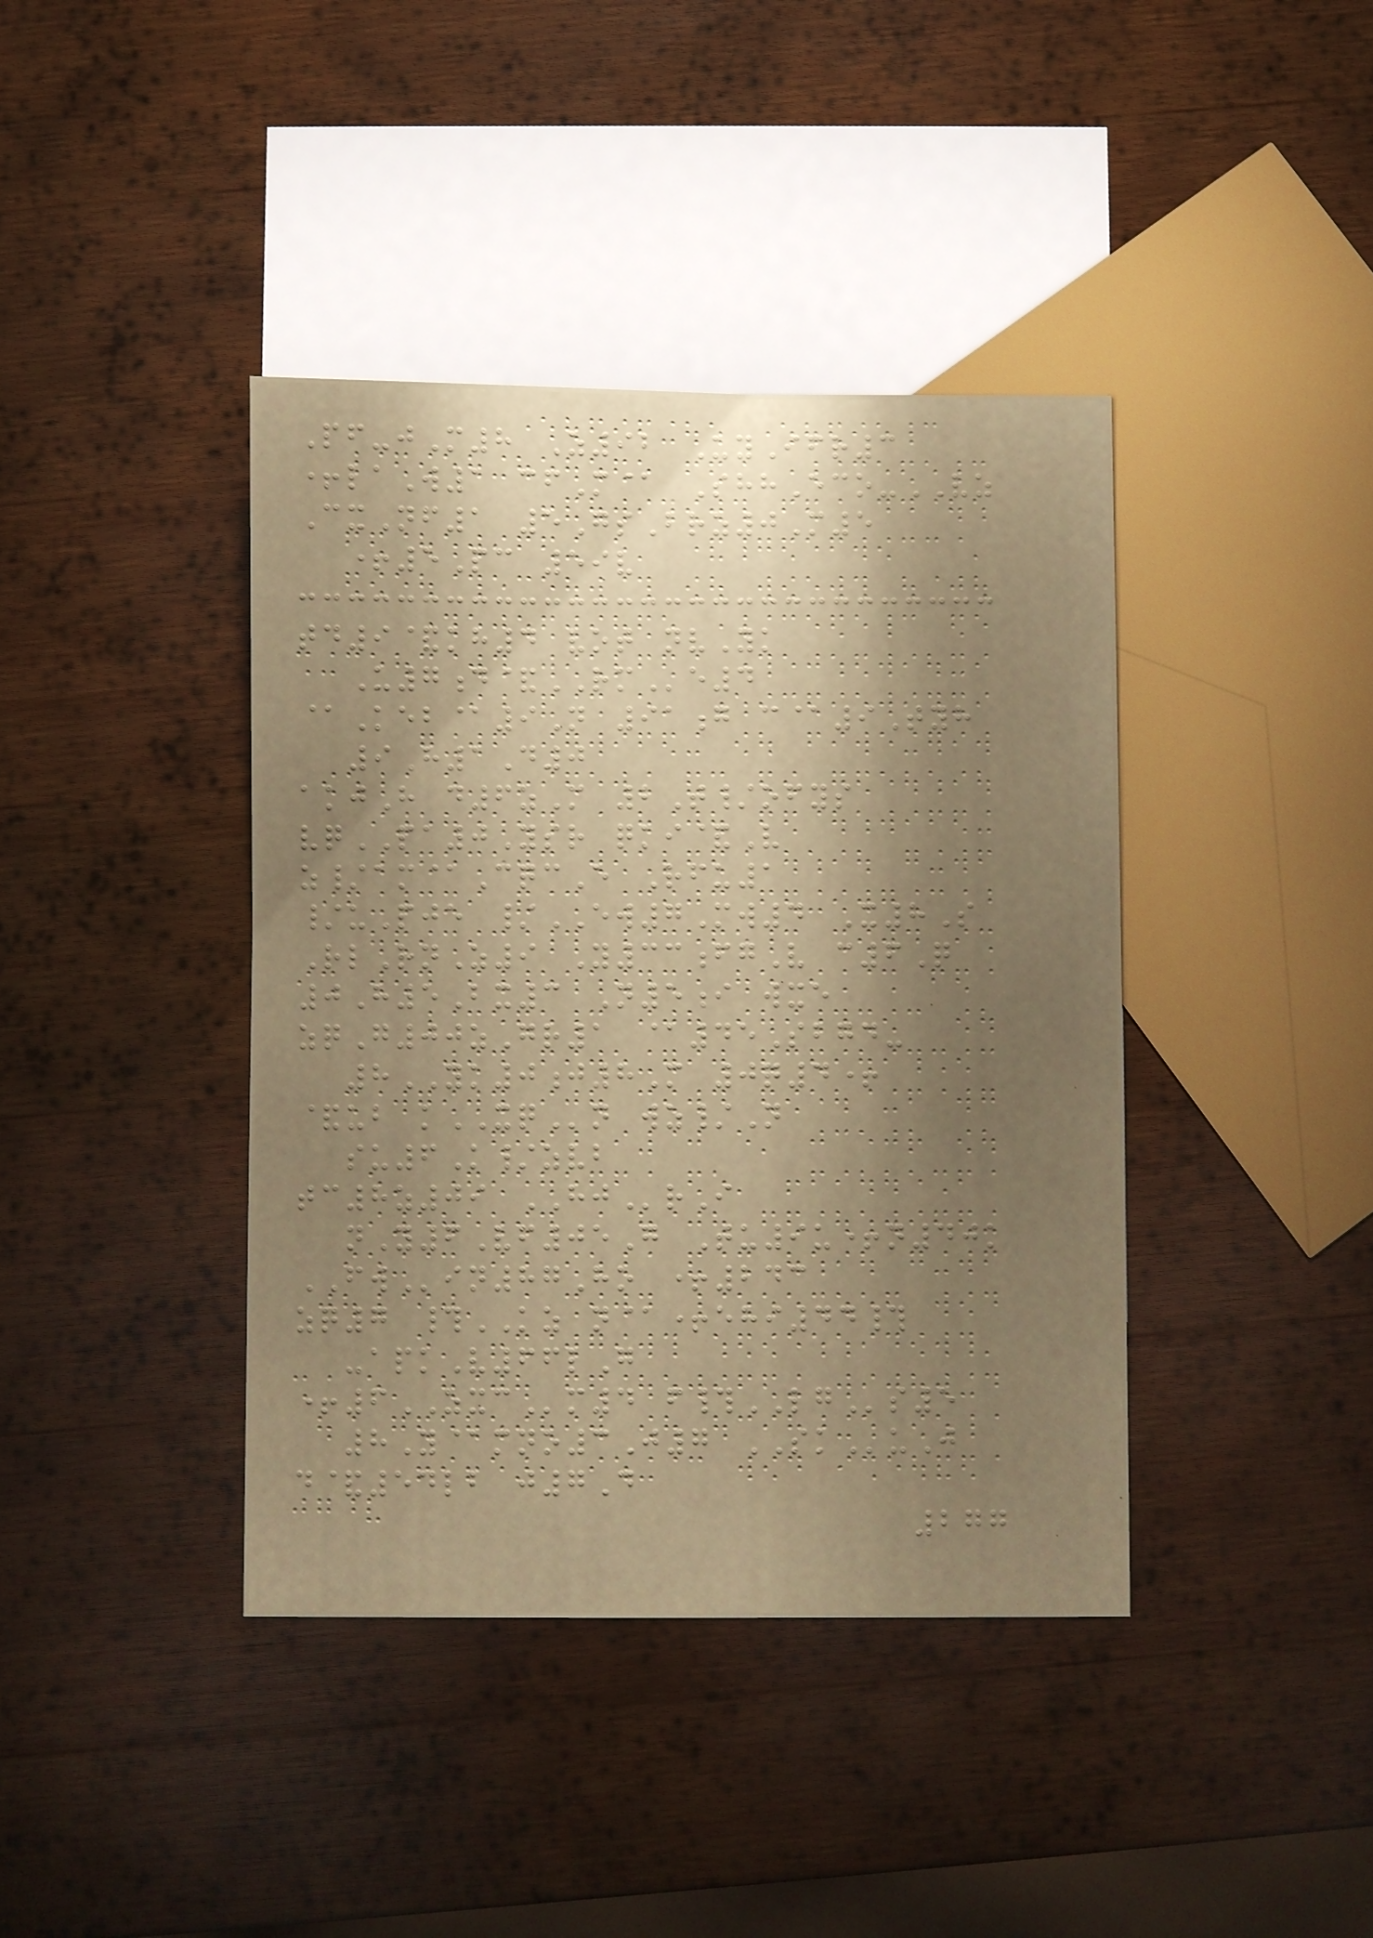Pf-jM8 Z92 UyIfr3
+laW1 cfM@ ShhEco-VZ
CxNf1 5GsBrz0M5
+5Pc 59v
td9&kh4 vot nvYk
U7d&RMe4
@Keb@9N 91g c@9Tyh
9H1D0
akjH d6zM 2T/ofys
vqPA0Ysr qki&V
z/am@CqcE Rfu1
/uPje /EW7Mw4 X8S
RlRnZ9 Y33fgV c6Q
0H5Bx3 N5i wxe
zqG00zGr1 @45Sbgd-
8YK0j8M 0q4+
&ub kXQn wz/N
su6K/zvb
tc8z09 HJrI
nY6Vf05G Tu9u+n40k
FWin87Ho +243
zq7 #KZ n@+ehi44#
-apkV66lG
+6ZXCm4 f#LGs5
8Y@mno3J7 SKuJ
d&54lb j7D
277
